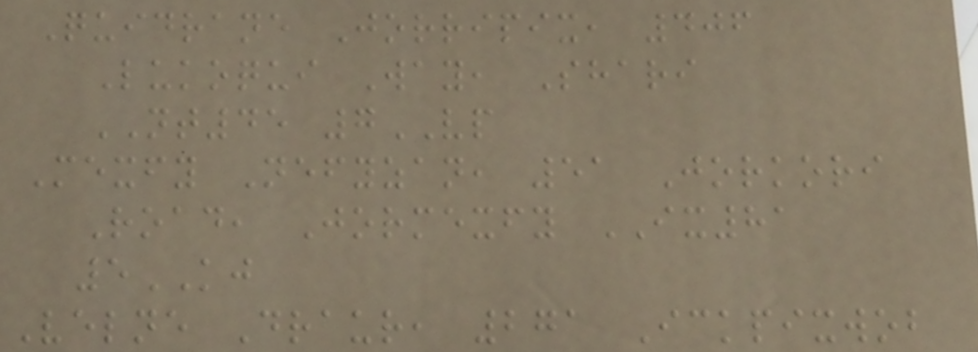Quidrane Jorripix, 406
Lukoqui Way, Shari
NT45 7VP
Mexfy Nefyzan, 51 Jorkori
Road, Jormexfy IX81
5KJ
Velne Draur, 271 Ickpixwob
